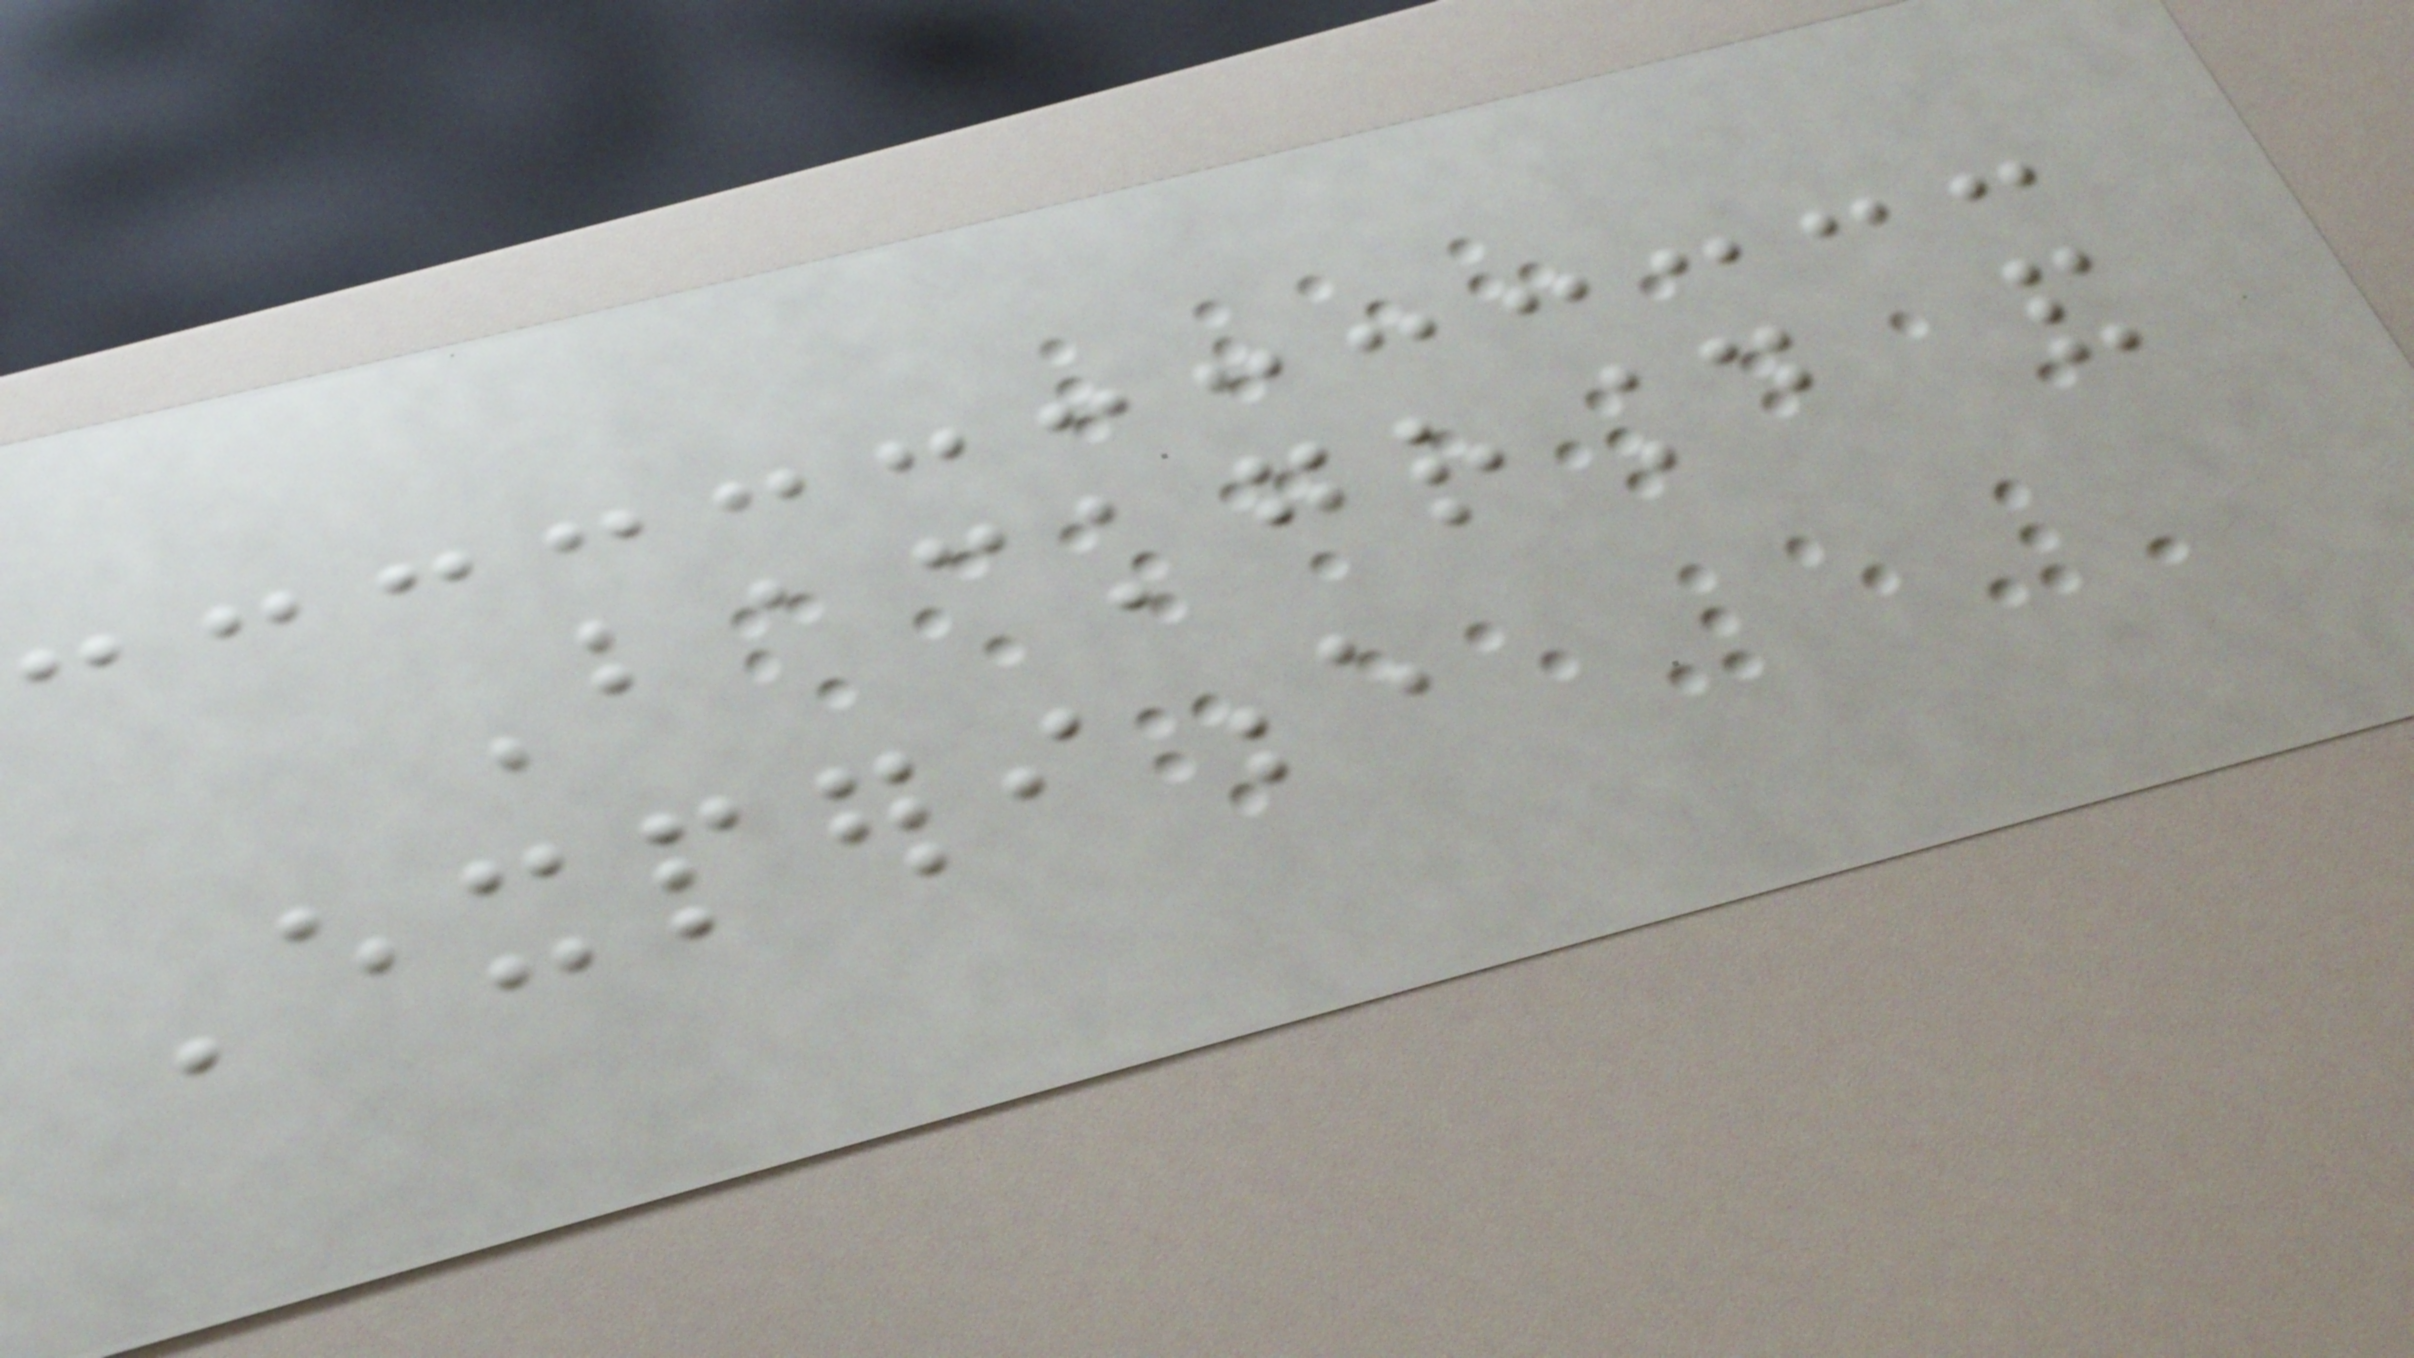Background and
Experience
